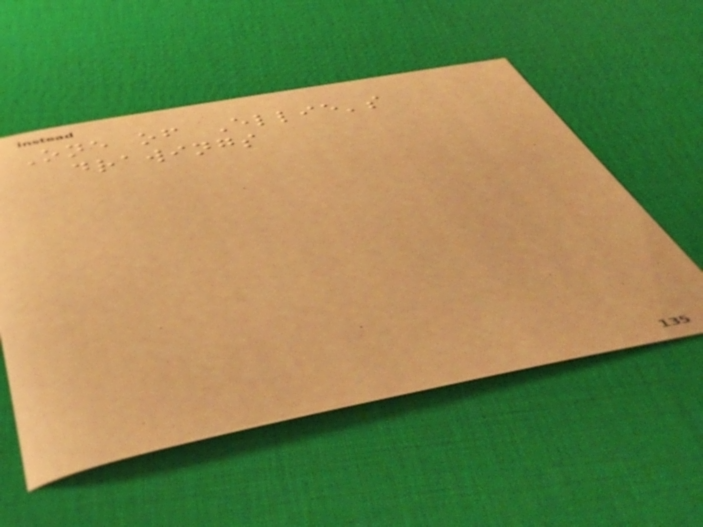One of Ellie's
drawings
